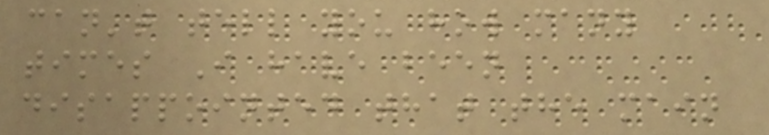can't tell you how many
times I have been
disappointed that the main
